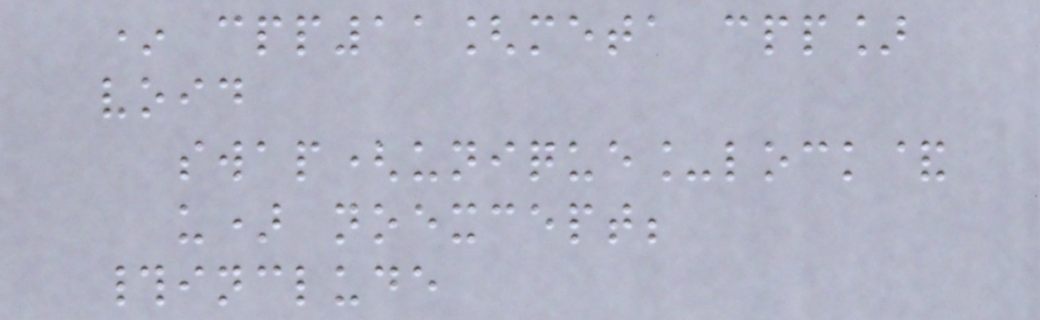* cpp11[meta cpp]
void
swap(unique_lock&
u) noexcept;
#include
